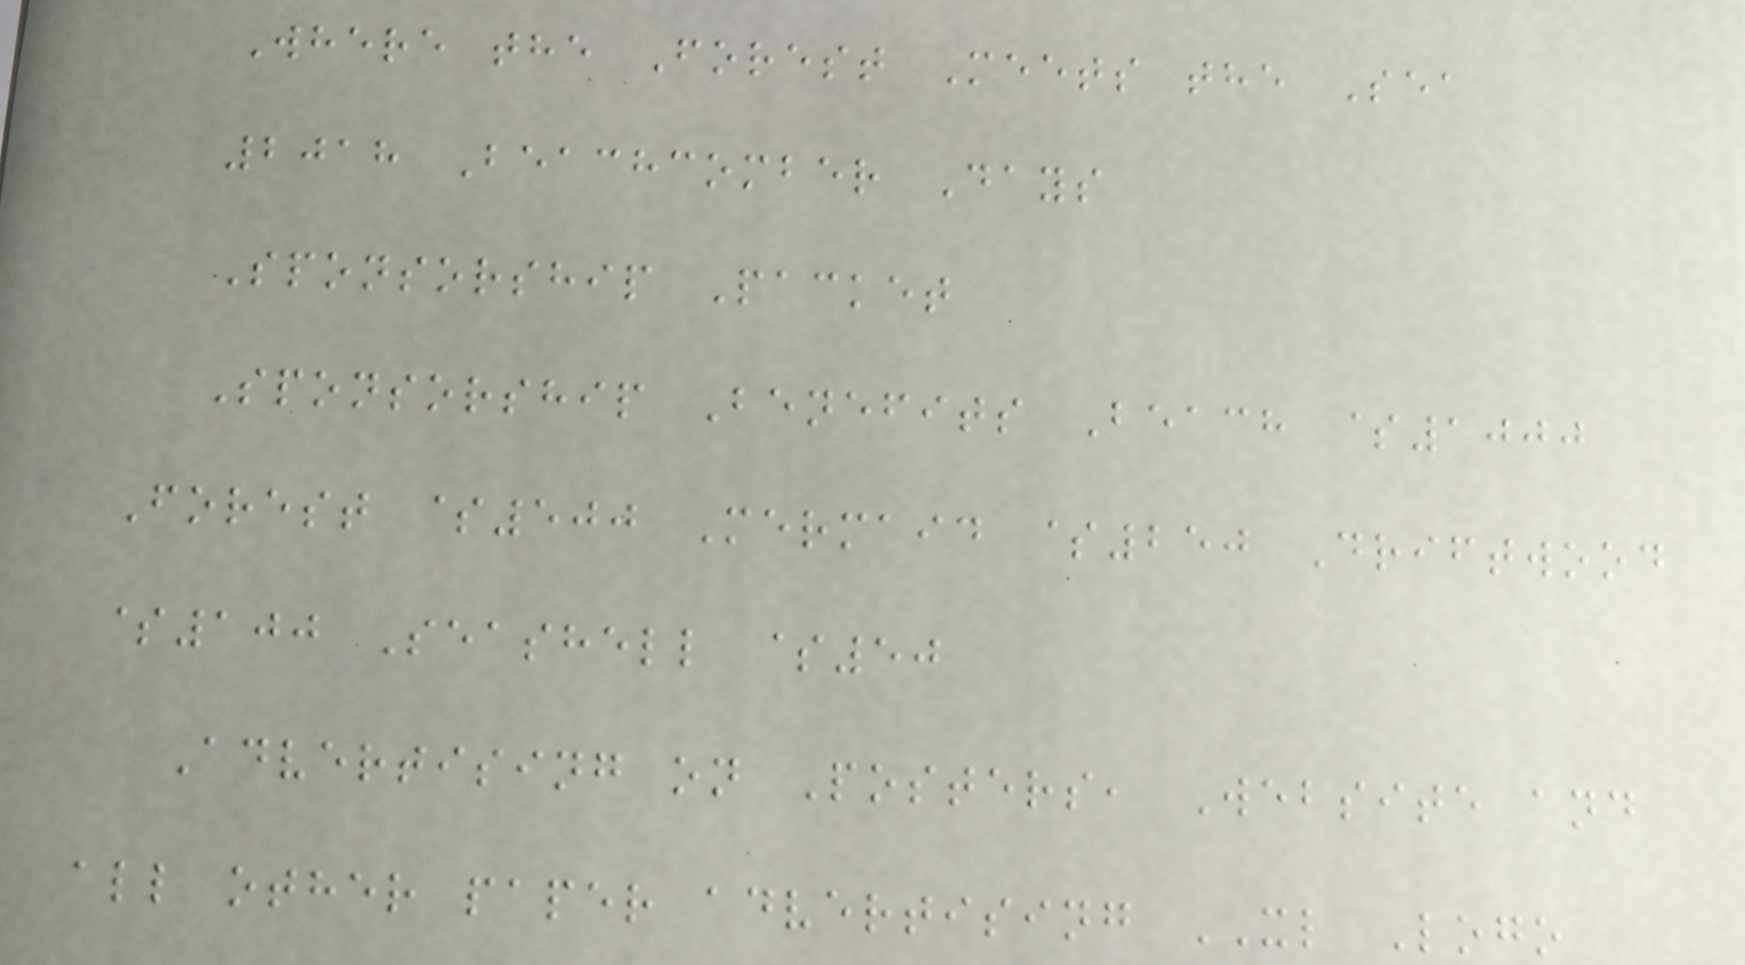Where the Forest Meets the Sea
2018 Beachcomber Days
Sponsorship Packet
Sponsorship Benefits Beach $1000
Forest $500 Mermaid $250 Driftwood
$100 Seashell $50
Advertising on Posters, Website and
all other paper advertising XL Logo
